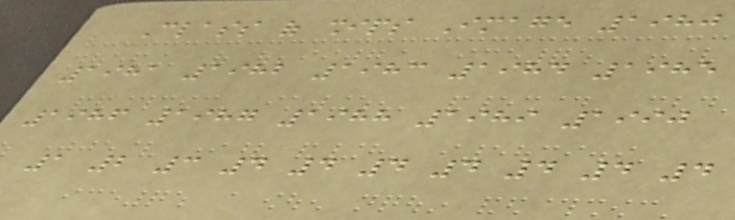Class of ships Image 1980
1981 1982 1983 1984 1985
1986 1987 1988 1989 1990
1 2 3 4 4 4 4 4 4 4
